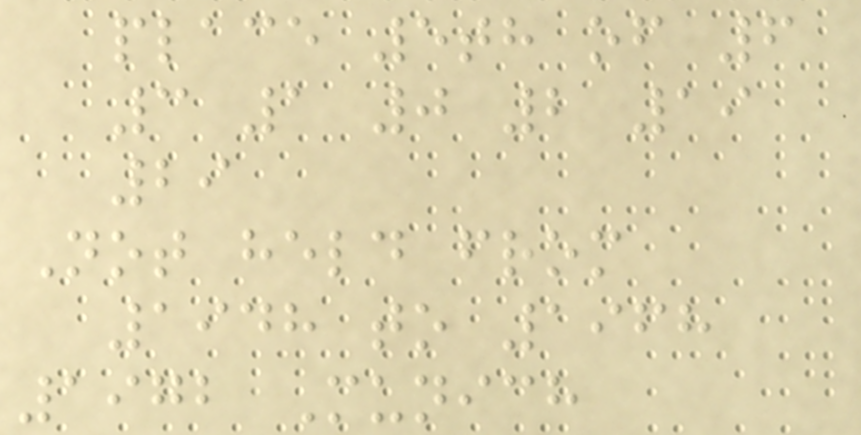place 5th of 6
3 1 0 2 19
29
Not held from
1948 to 1968
1972 Munich
